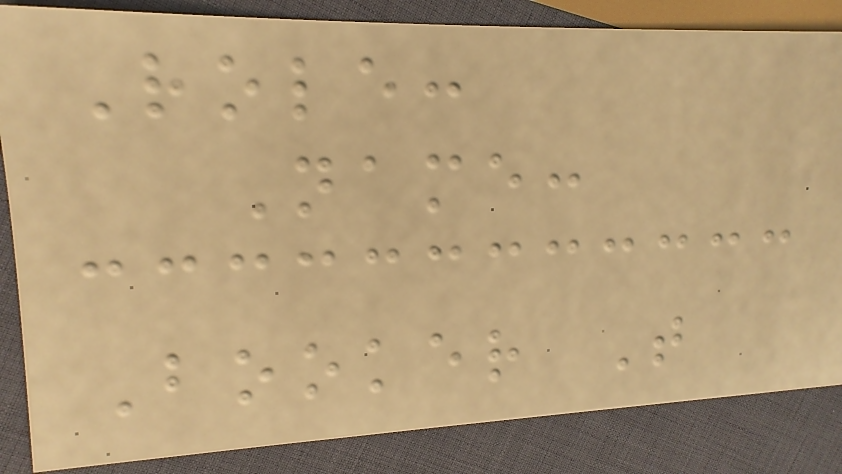Role:
Name:
Booker T
